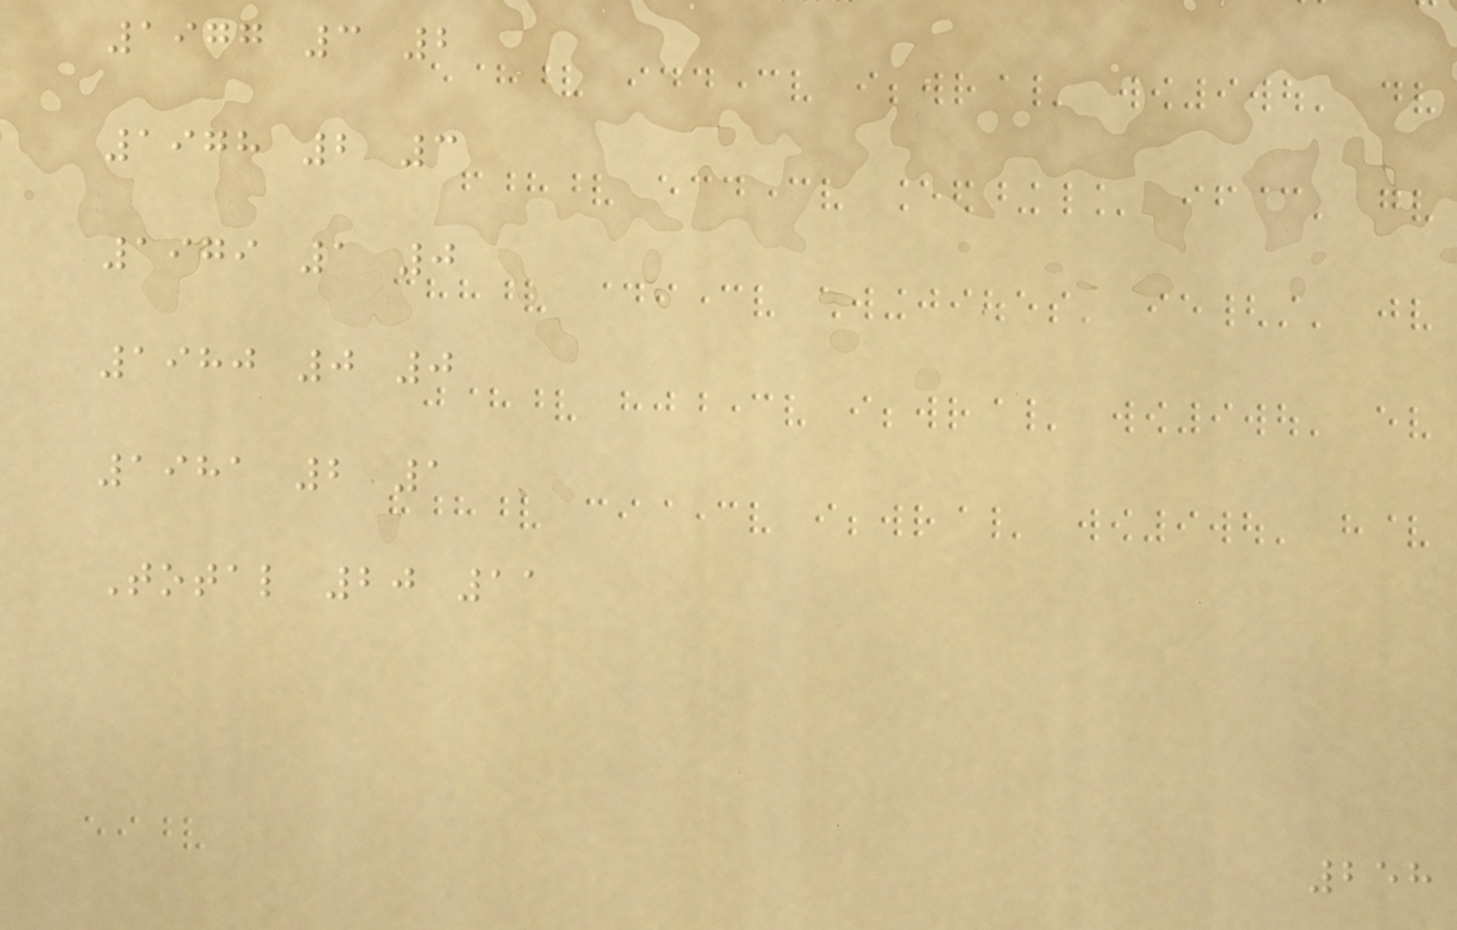1977 3 2
1978 2 3
1979 1 0
1980 0 0
1981 2 1
Total 20 11
258
